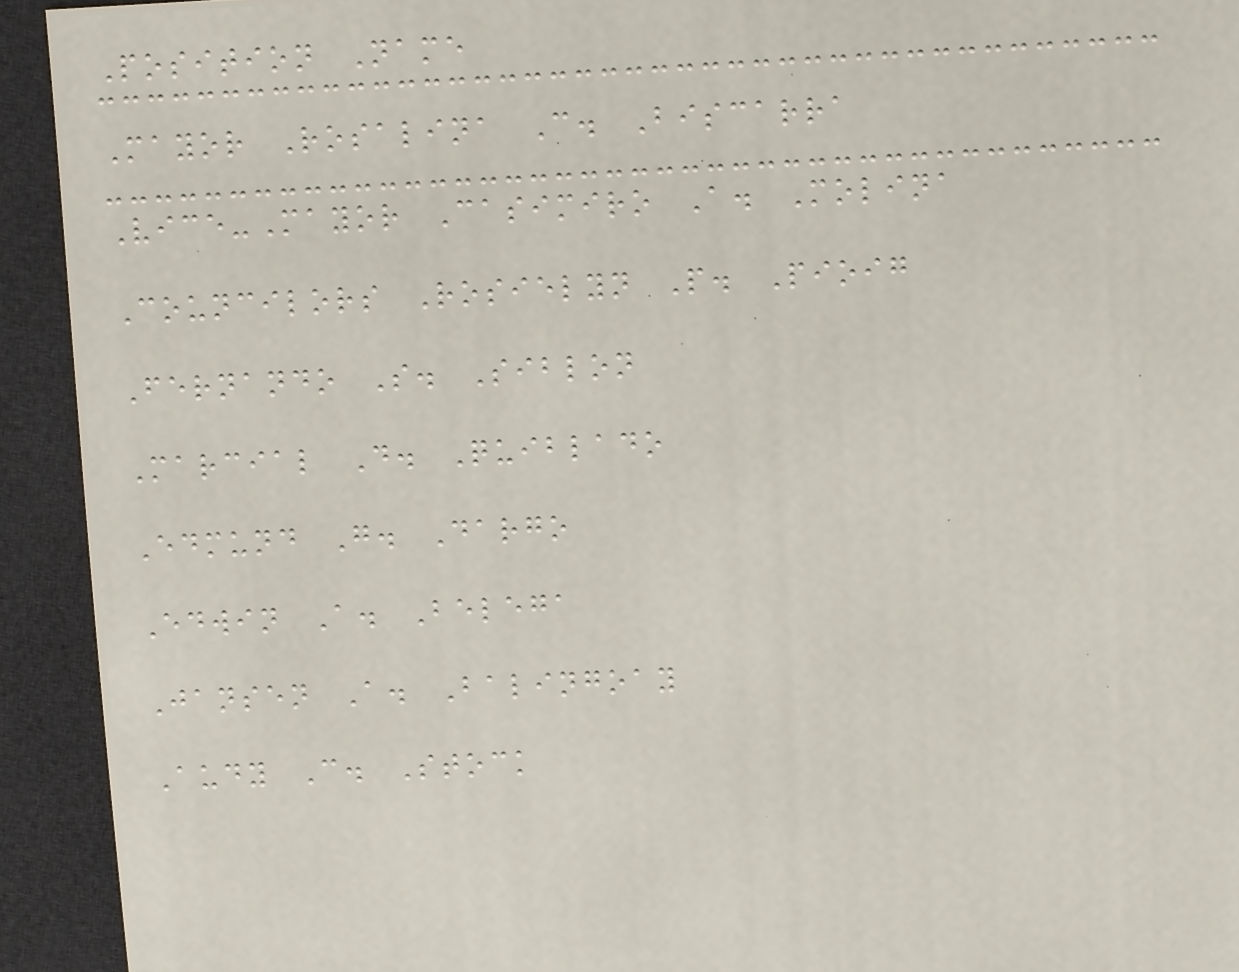Position Name
Mayor Rosalina C. Biscarra
Vice-Mayor Casimiro A. Molina
Councilors Rosielyn P. Pioig
Fernando S. Siblon
Marcial D. Quiblado
Edmund G. Dargo
Edwin A. Belega
Jansen A. Balingoay
Audy C. Stock
